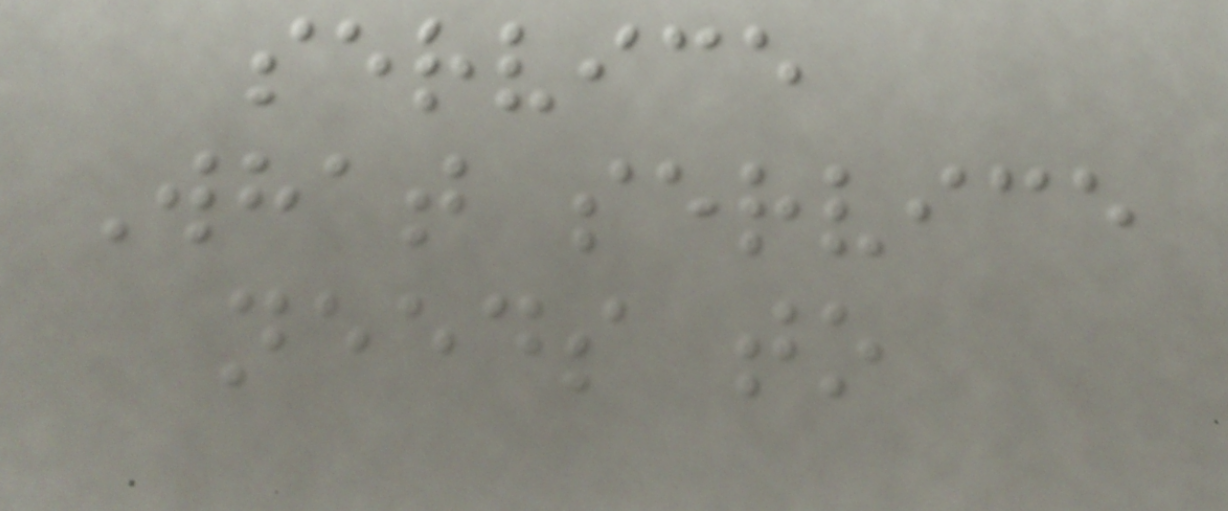service
What service
needs to
